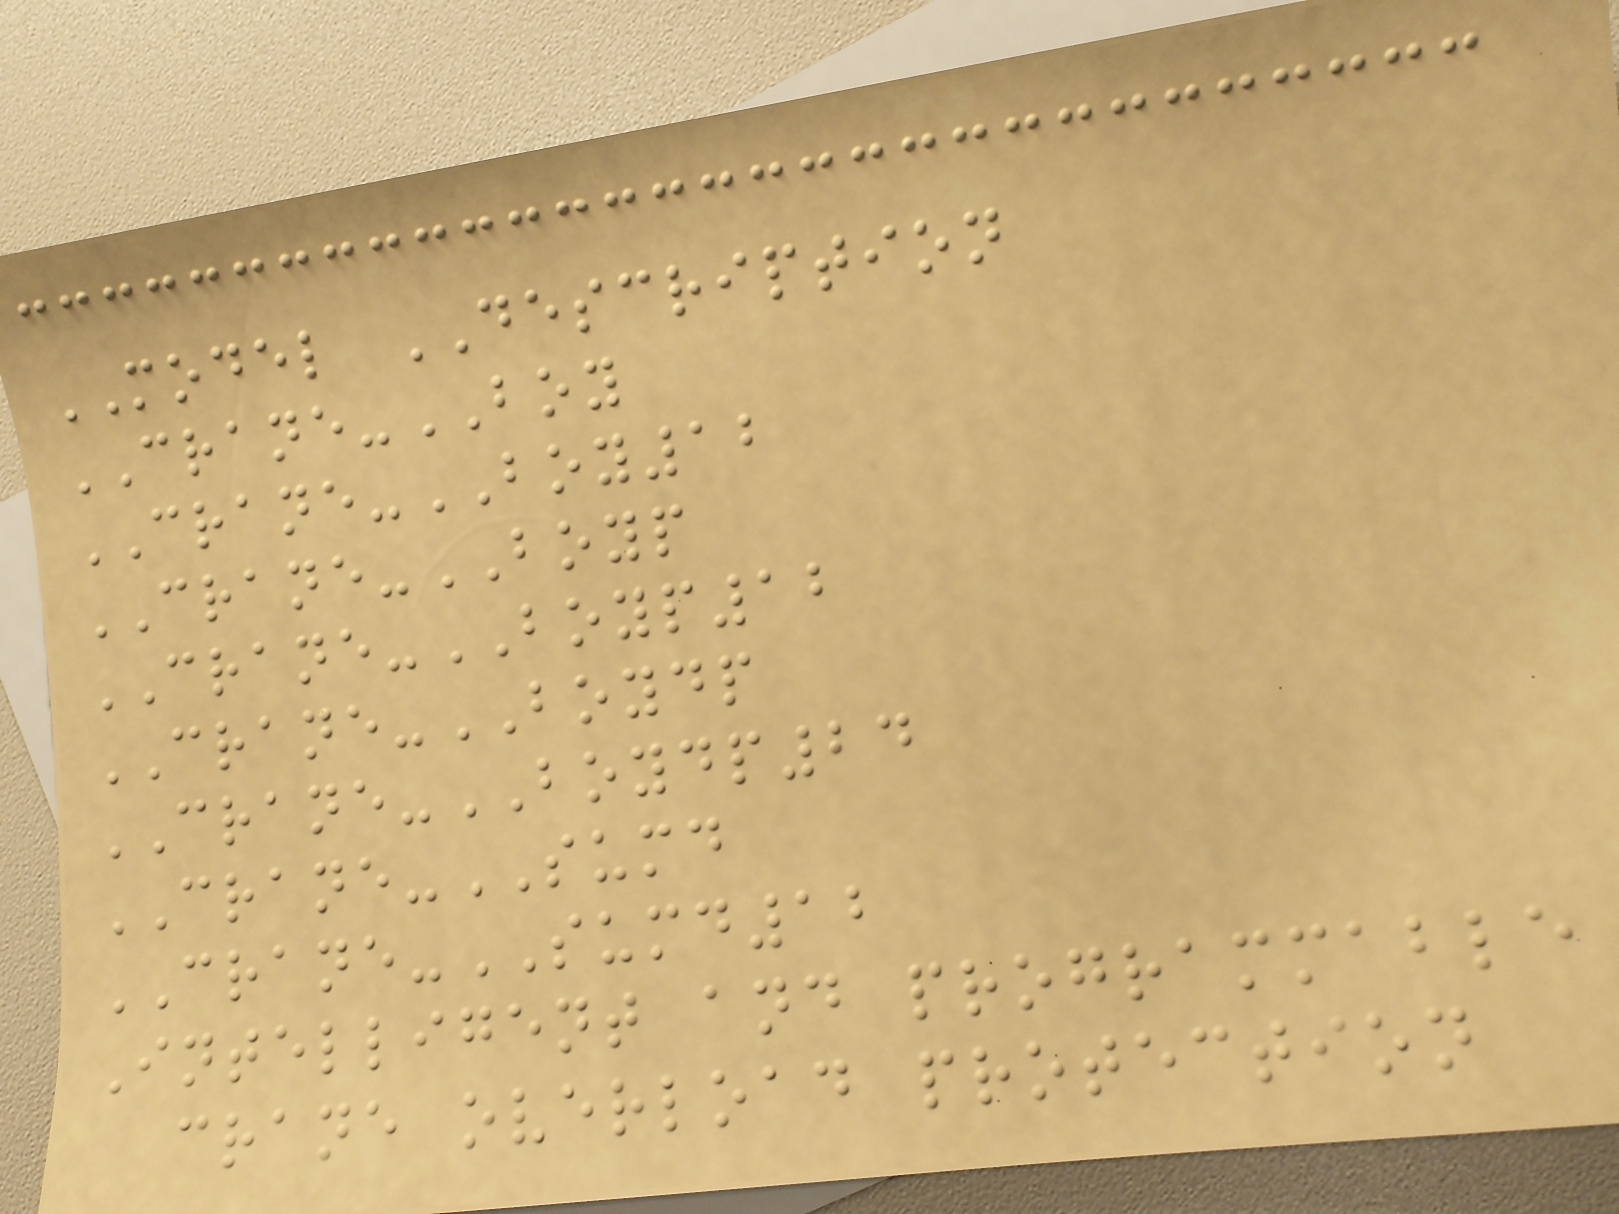MODEL DESCRIPTION
CRANE-BOY
CRANE-BOY12
CRANE-BOYP
CRANE-BOYP12
CRANE-BOYDP
CRANE-BOYDP24
CRANE-SUMD
CRANE-SUMD12
Intelligent and programmable
crane overload protection
